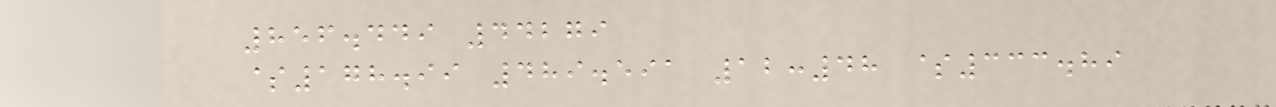856.449 44279
$178.99 489.591 12:48 $333.89
